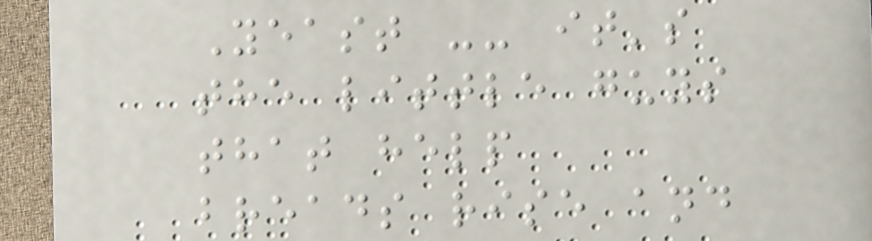Yeast -- it's
the little guys
that help
breads rise and
